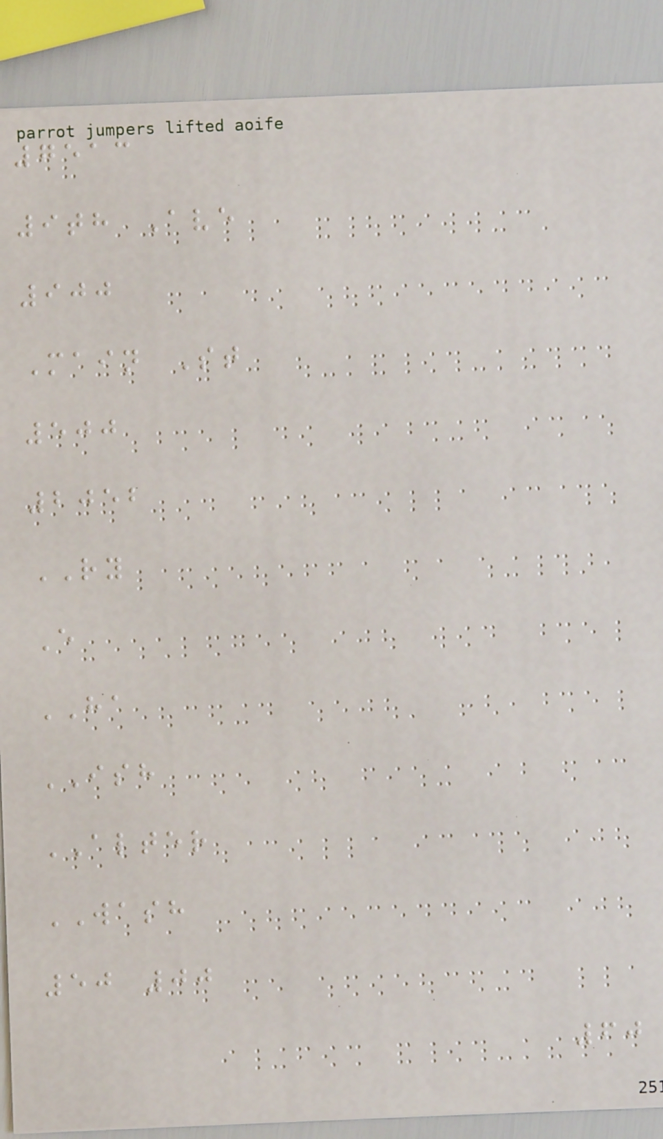7513
9th Ave
900
Main St
500
2052
RY
E
HA
ISH
ALTER
WASH
50 00
60
